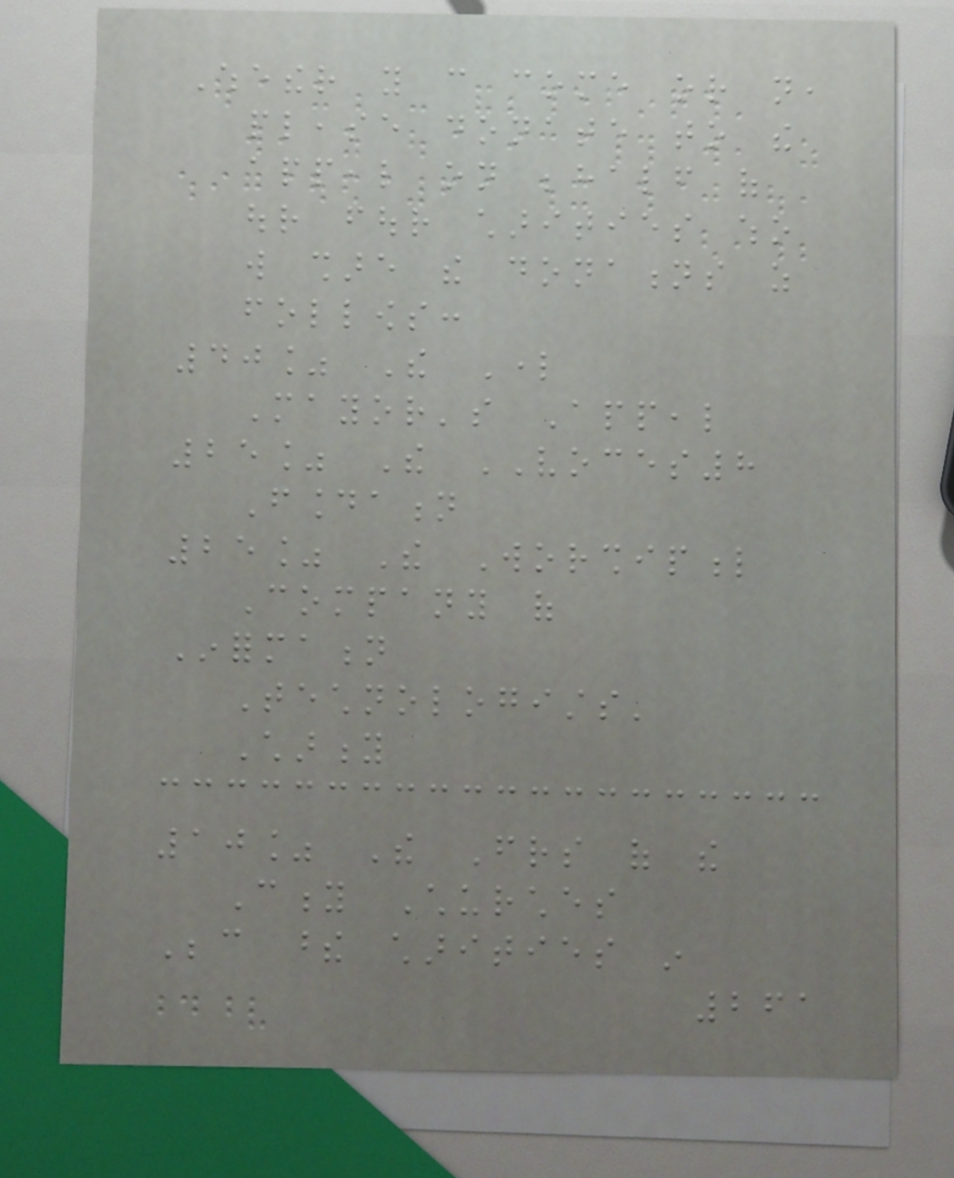Whether you can come or not,
please donate to the
appeal on behalf of
our four charities who
will share the donations as
follows:
40% The Lord
Mayor's Appeal
25% The VOCES8
Foundation
25% The Worshipful
Company of
Information
Technologists'
Charity
10% The Friends of the
City Churches
Because these charities in
261
